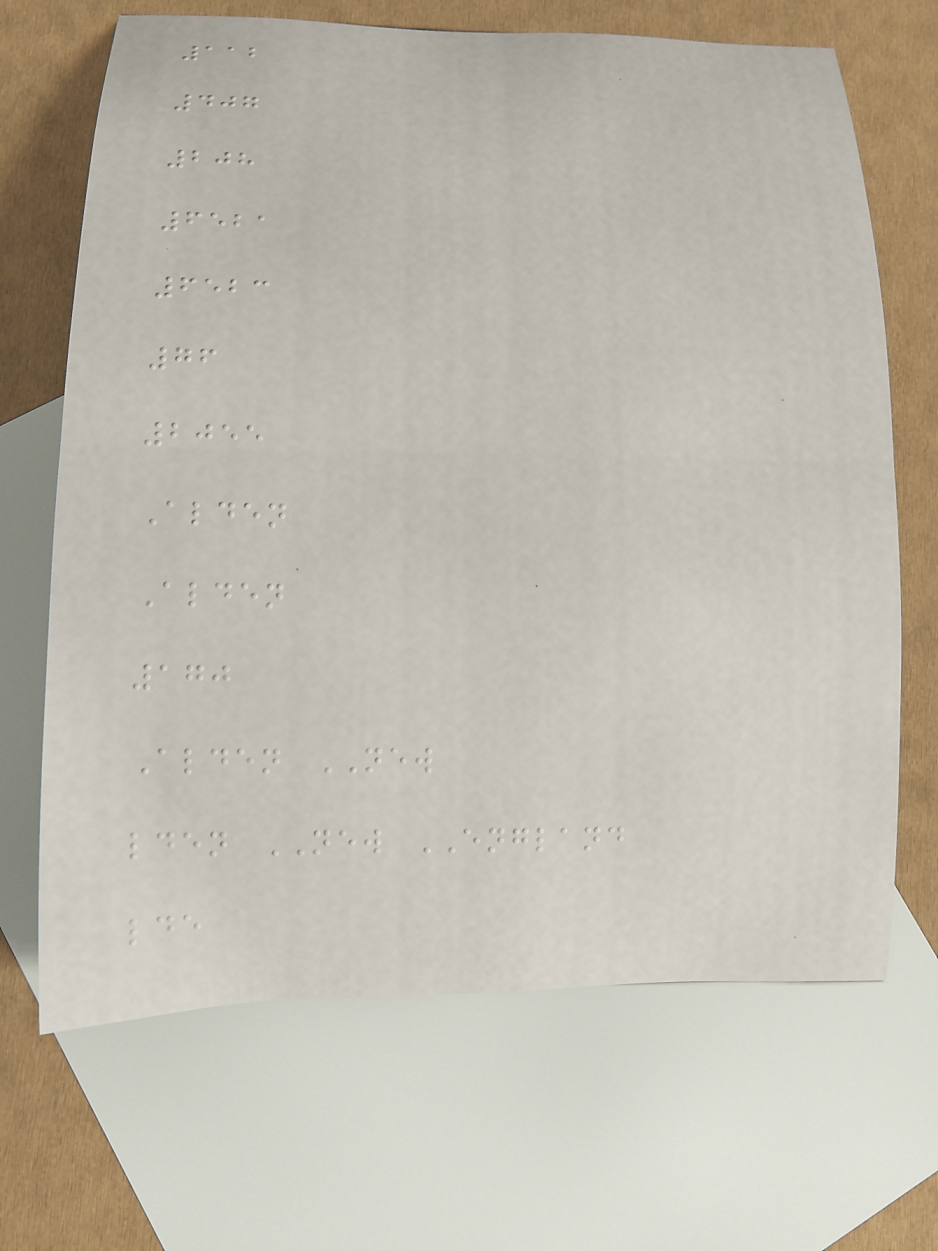112
407
208
6521
6523
76
2055
Alden
Alden
170
Alden NEW
lden NEW ENGLAND
lde
